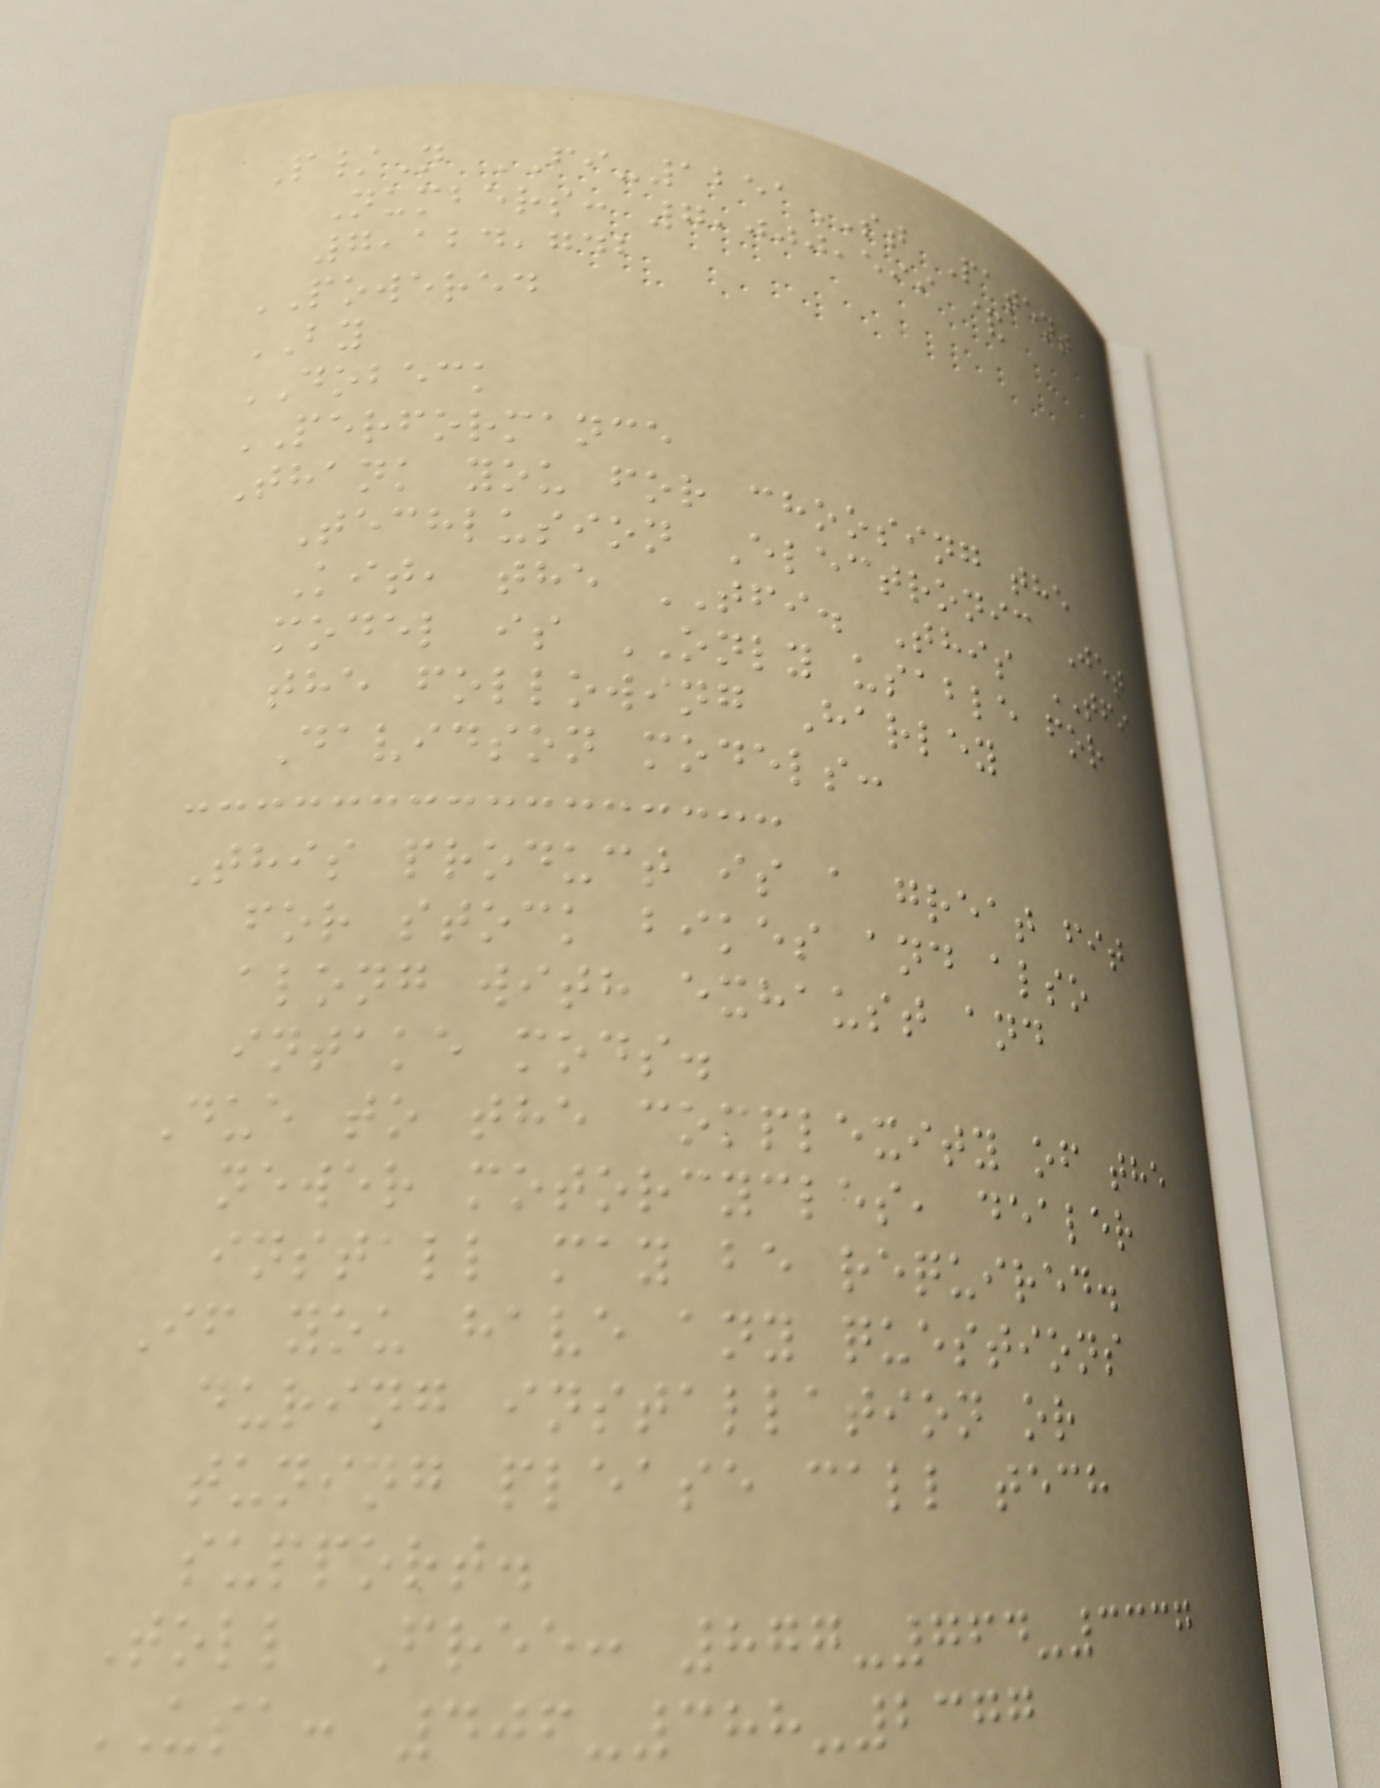P/N FI-1251ST Patent
Numbers: 7,000,599 &
7,124,742
POWERED
BY
DOBECK
PERFORMANCE
Thank you for choosing the
Techlusion Electronic Jet
Kit, the TFI. This TFI
model is ONLY usable for
the following Harley
Davidson models:
This product is a great fit
for stock bikes and also
along with exhaust and
intake mods.
Due to the complexity of the
newer motorcycles, dealer
install may be required.
If you have any questions
during installation or
tuning please call tech
support.
Toll Free: 877-764-3337
USA: 406-388-2377
